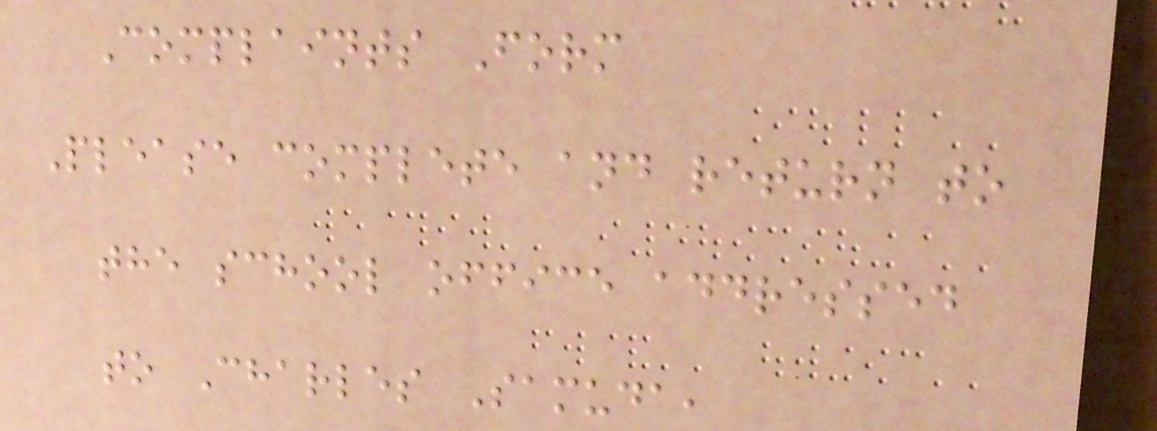Complaints Form
Please complete and return to
the school office addressed
to Charles Samuda,
